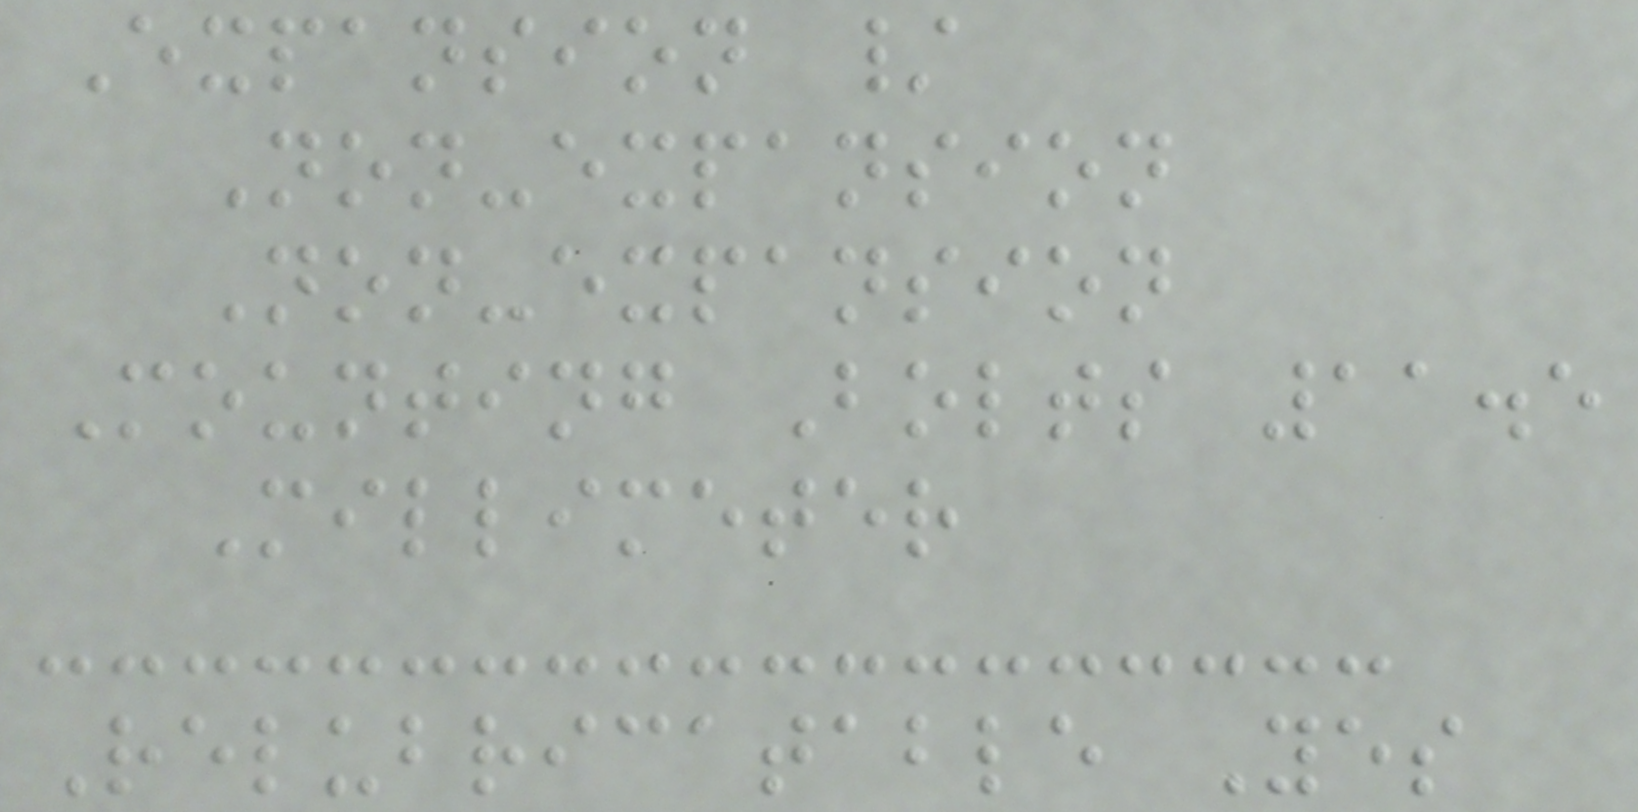Expansion /
Non-expansion
Non-expansion
Mounting Bolts 11.5
Millimeter
Relubricatable Yes
